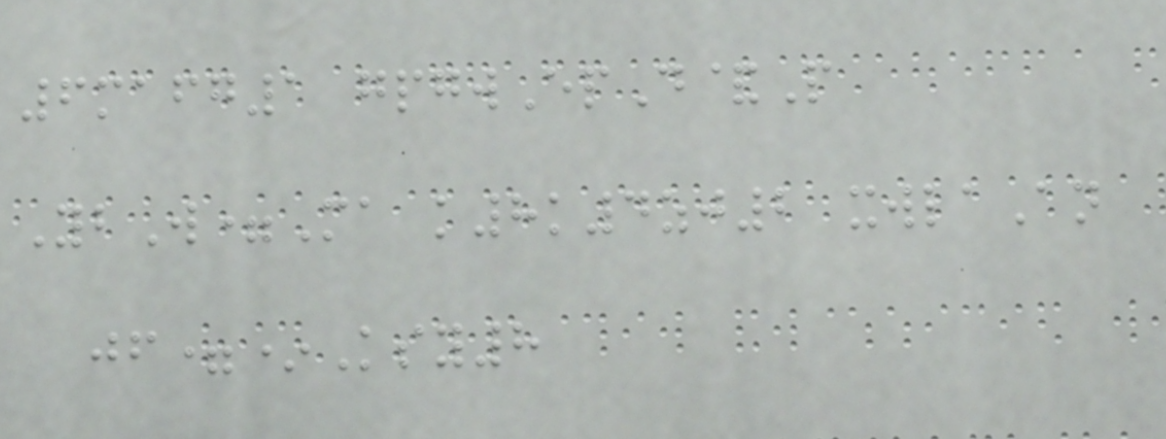6mafg1 gpgwEpD&P
YbW=Ma k8k4zj2 xwlaAn
jf=*Ksy8
